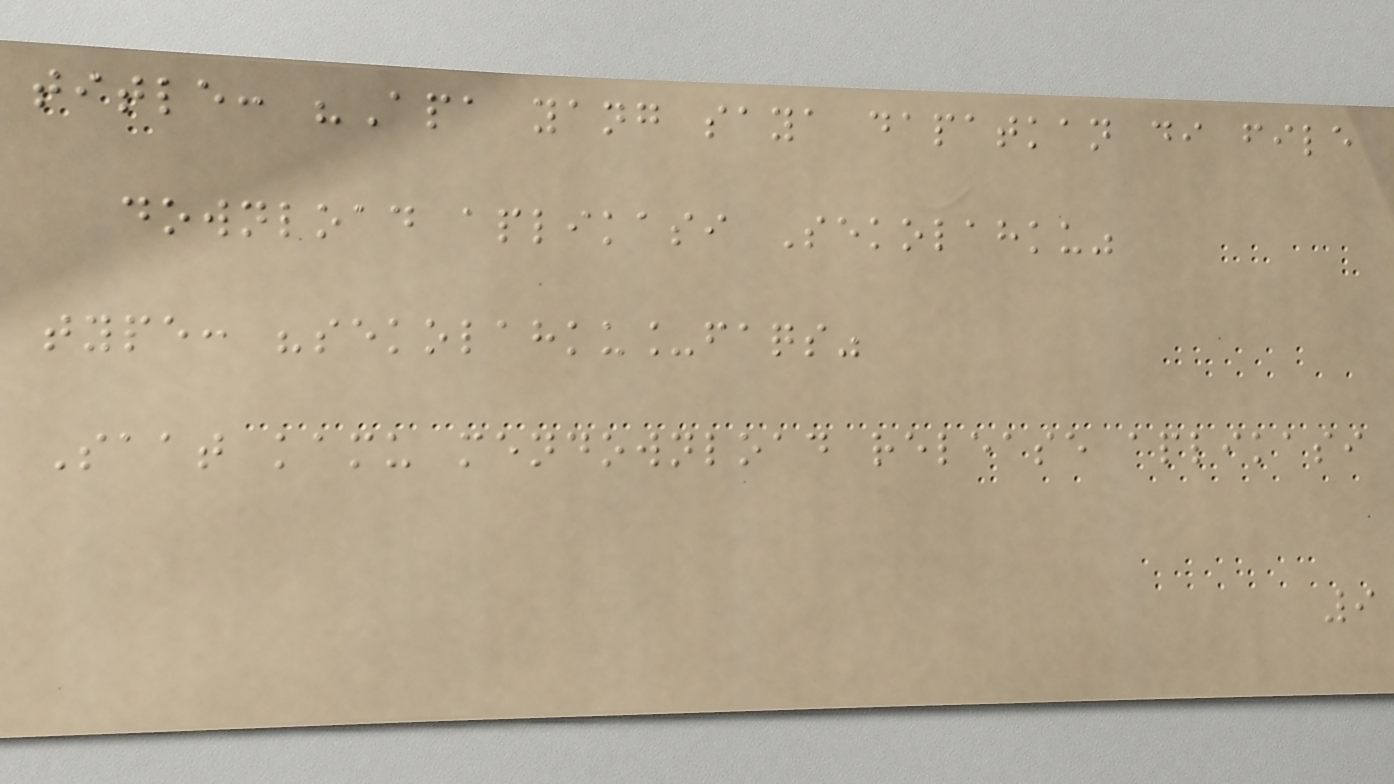title: "Apa yang saya dapatkan di file
download aplikasi Sekolahku"
type: "sekolahku_faqs"
Saat kamu mendownload release aplikasi
9
